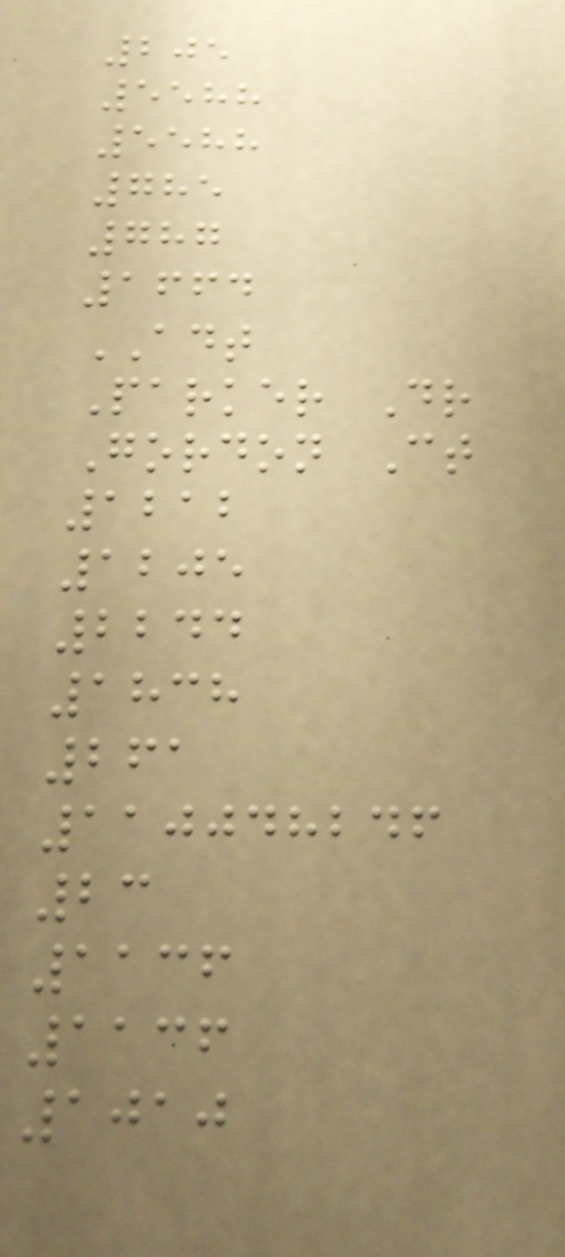205
5588
5588
785
787
1664
ADT
Parker Dr
Gordon Ct
1212
1205
2244
1838
261
110048246
23
1136
1136
1010
